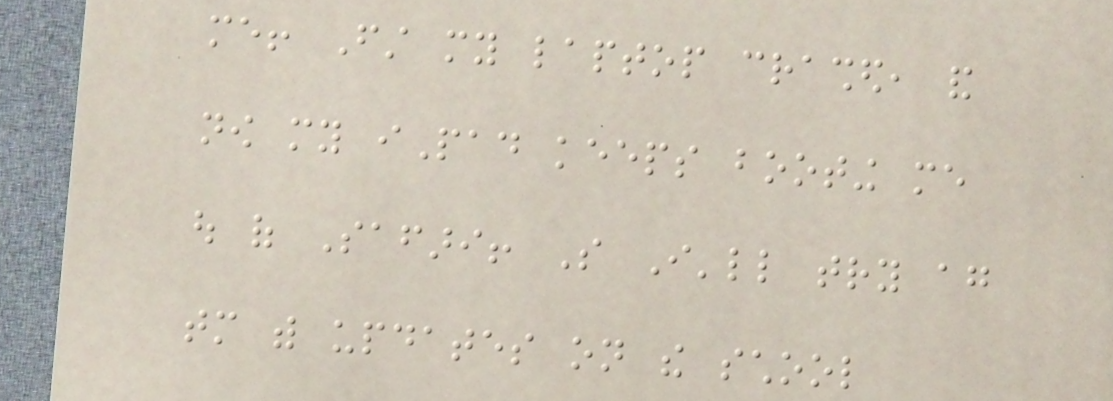me! First my laptop crashed, and
now my iPad keeps booting me
out of Safari! So I'll try again
tomorrow with updates on the school
